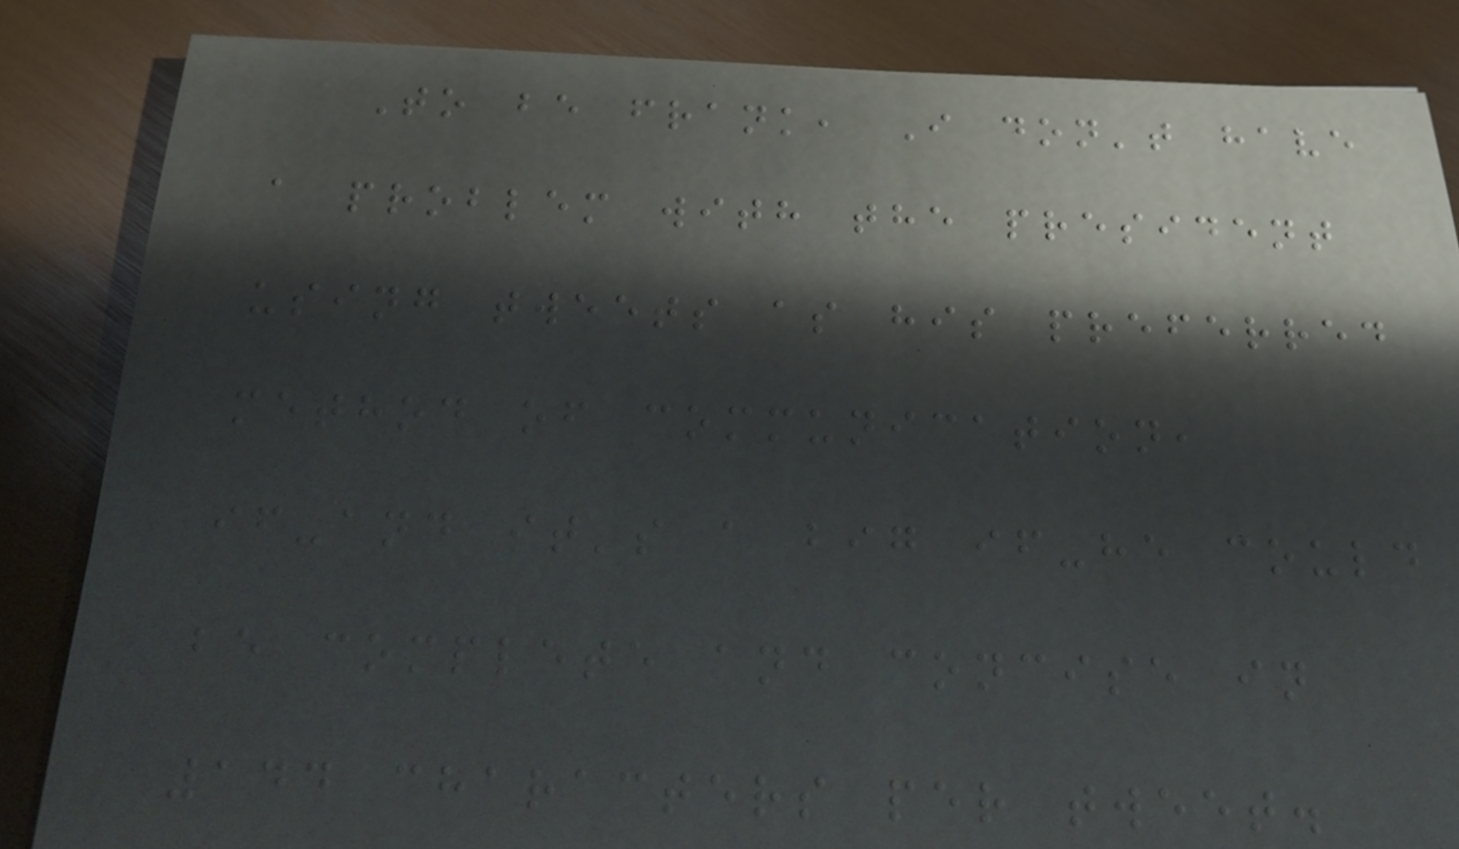To be frank, I don't have
a problem with the president
using tweets as his preferred
method of communication,
if-and it's a big if-he could
be complete and concise in
144 characters per tweet.
